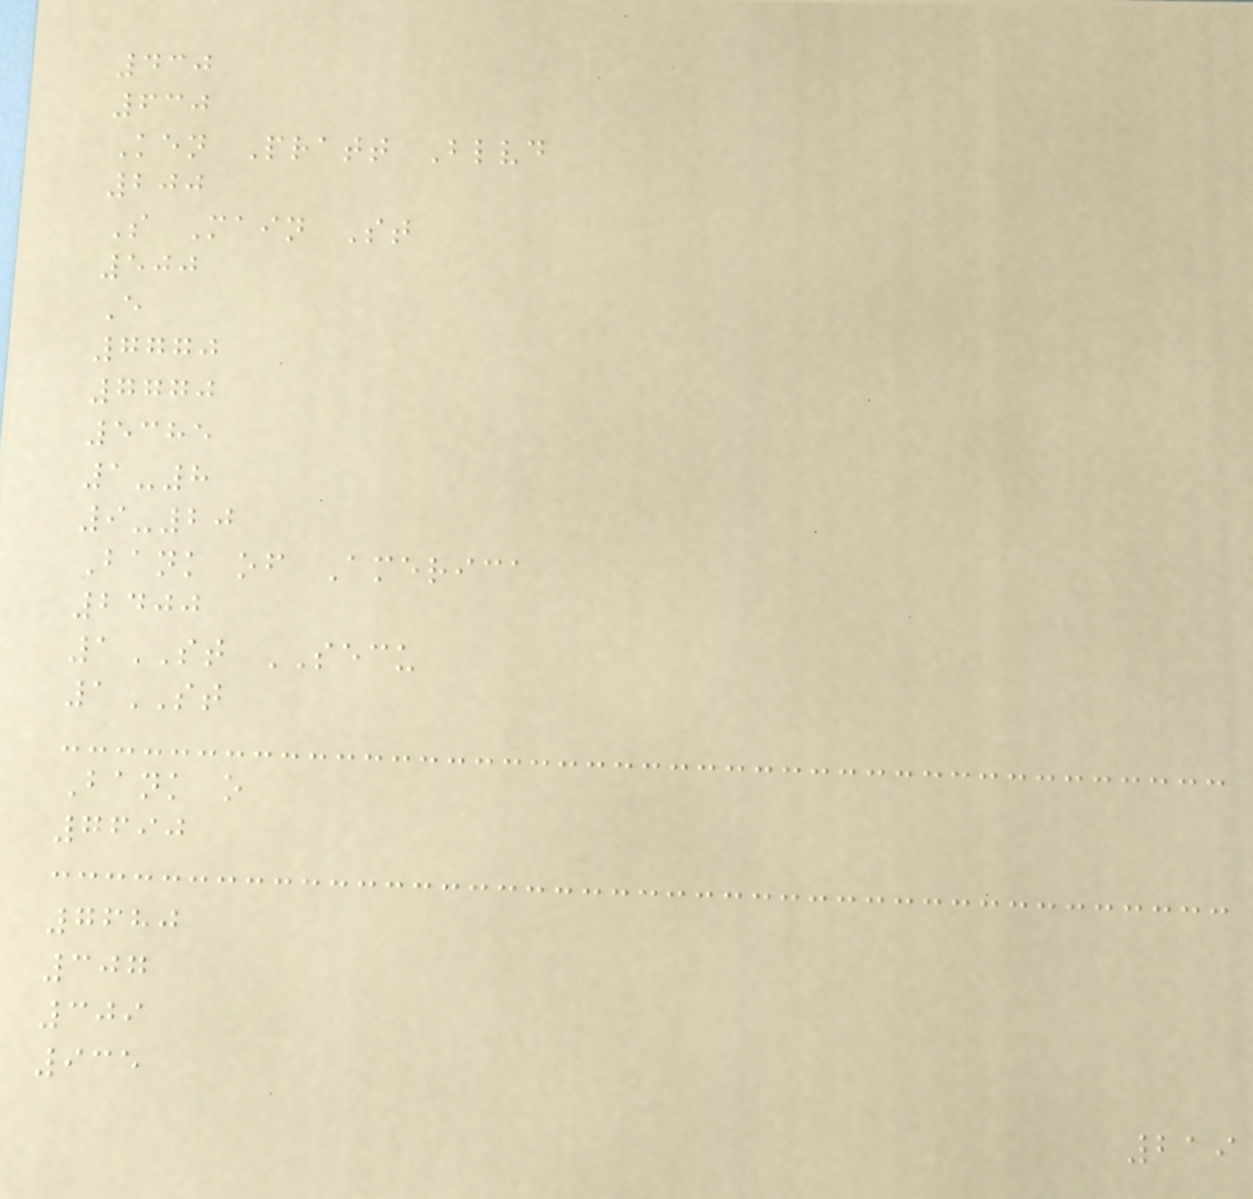430
630
Ken Pratt Blvd
200
S Main St
500
E
7770
7770
5385
1-8
9-20
Bank of America
2400
1ST SECU
1ST
Bank o
7690
7680
307
309
935
219
